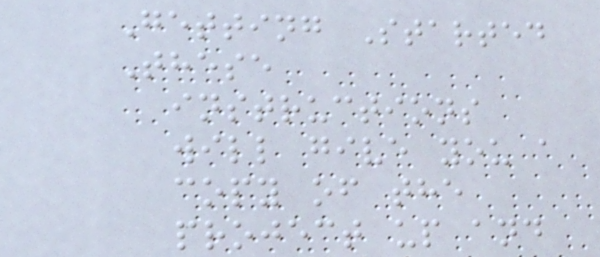Getting Started
These
instructions
will give you a
copy of the
project up and
